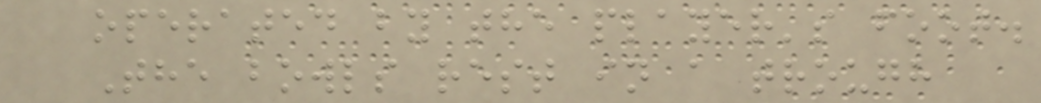operated by the player's foot.
The bowls rest in a trough
